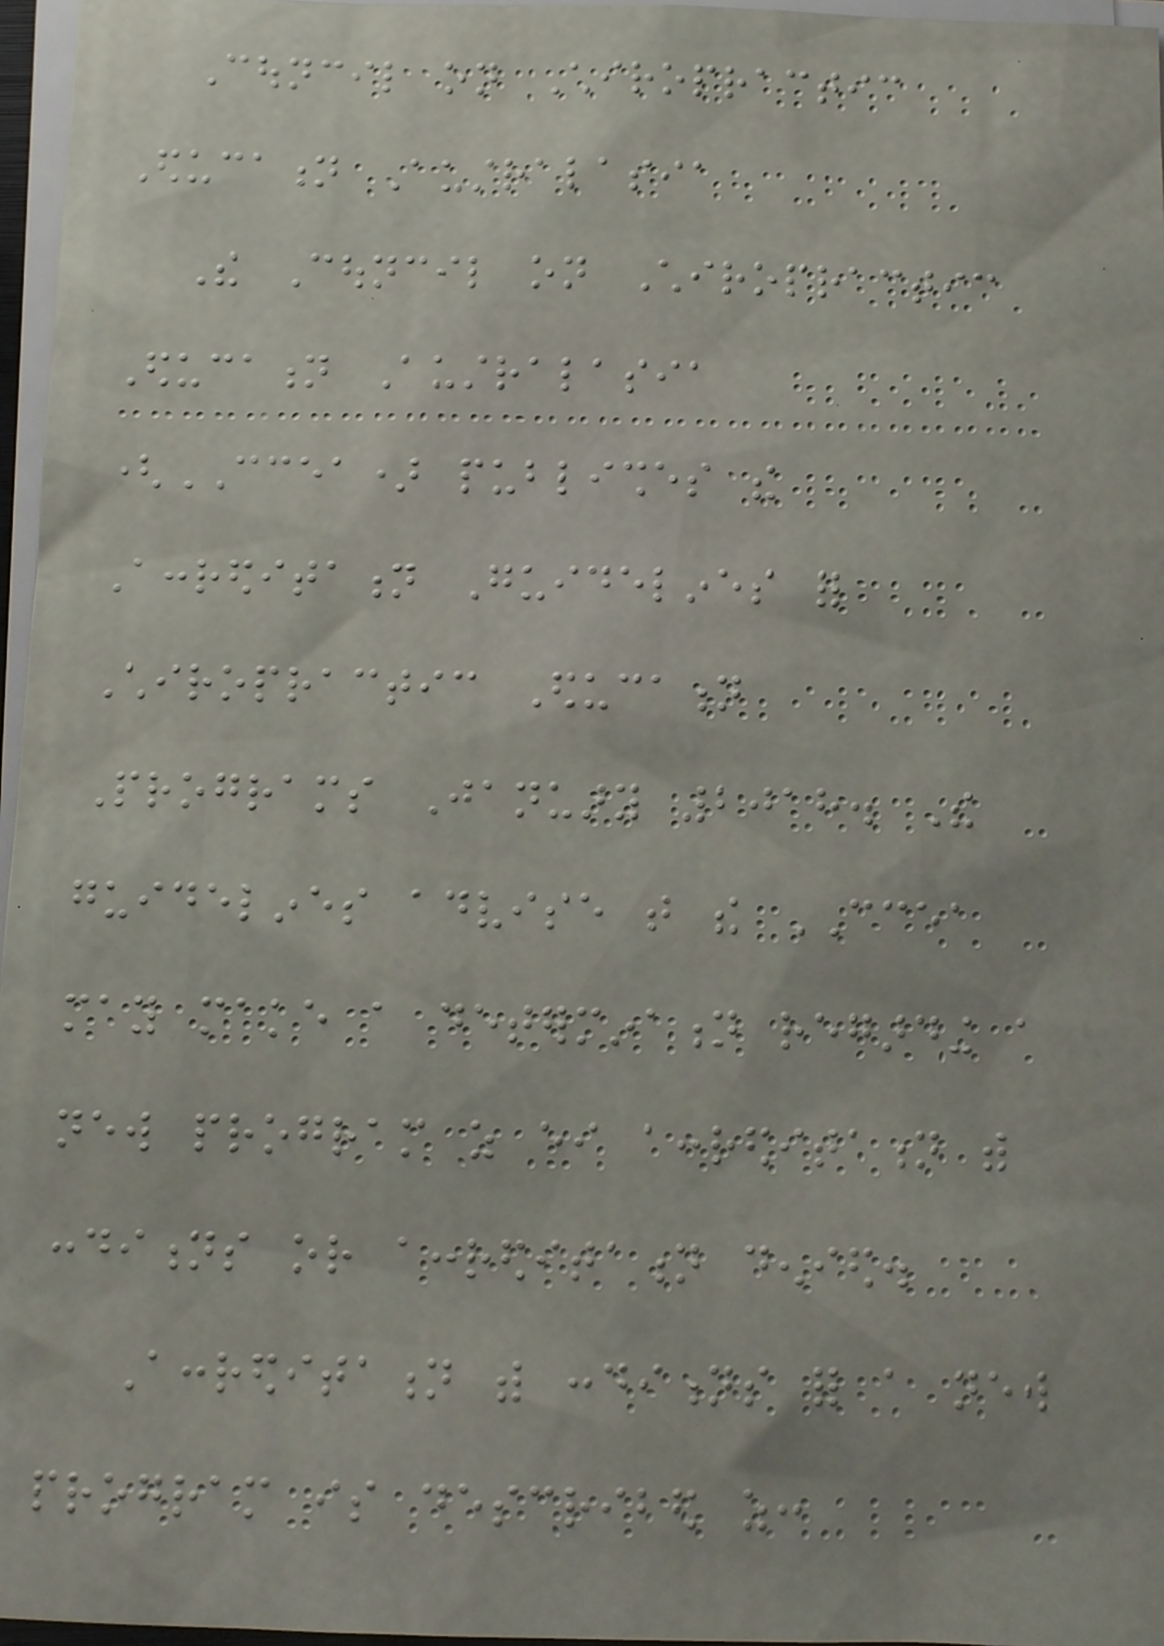Council on Chiropractic
Education Australasia
The Council on Chiropractic
Education Australasia
(CCEA) publishes the
Accreditation Guidelines for
Chiropractic Education
Programs January 2018. The
guidelines advise that the CCEA
may make a determination regarding a
new program as either accreditation with
conditions or accreditation denied.
Accreditation with conditions for a new
program is described as:
